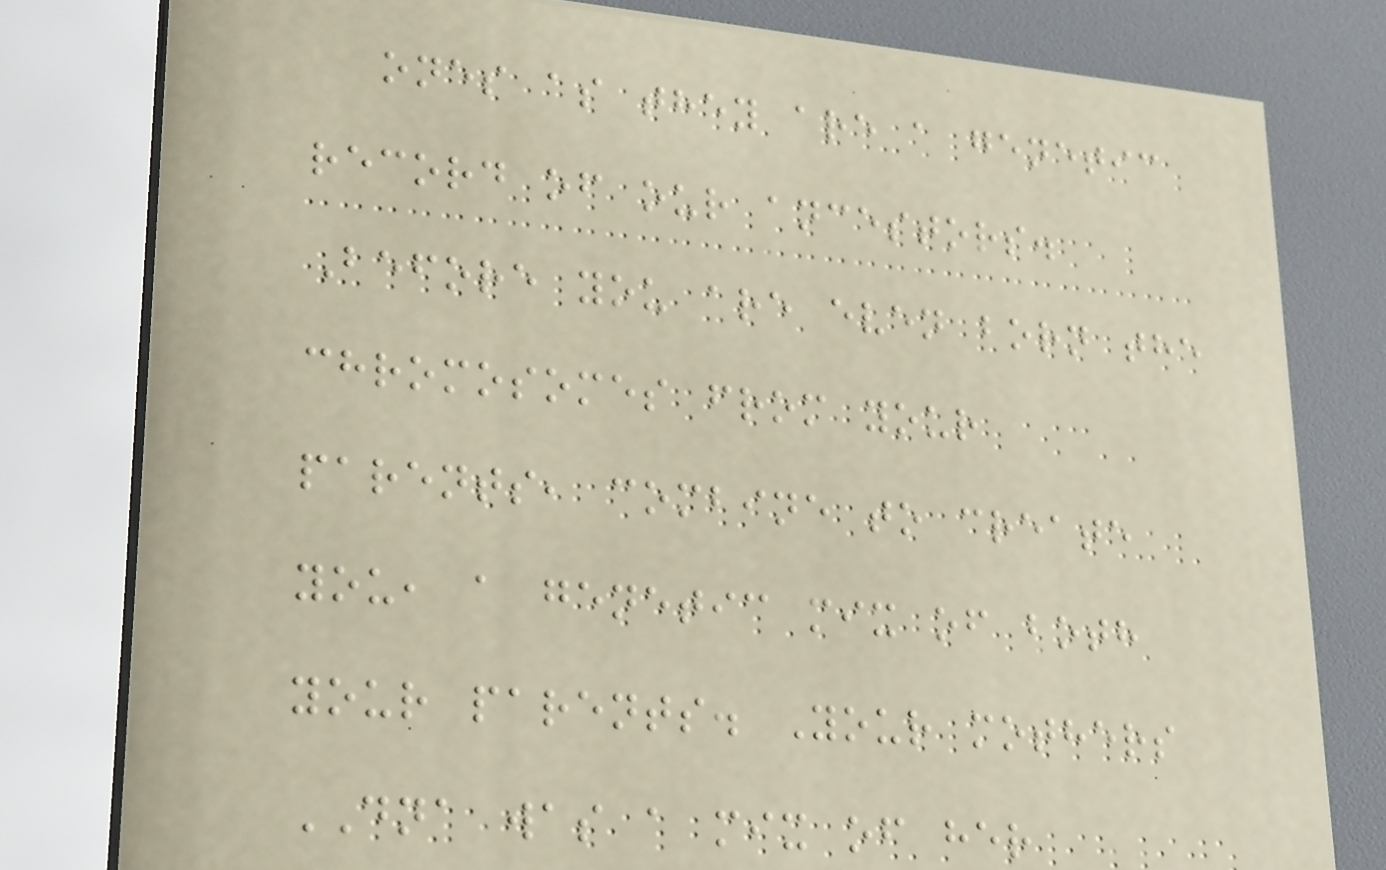ones as they are a genetic
record of our ancestors.
Before you are even born the
chromosomes from your
parents, combine to create
you, a genetic mix of both
your parents. Your mothers
DNA was a mix of her
